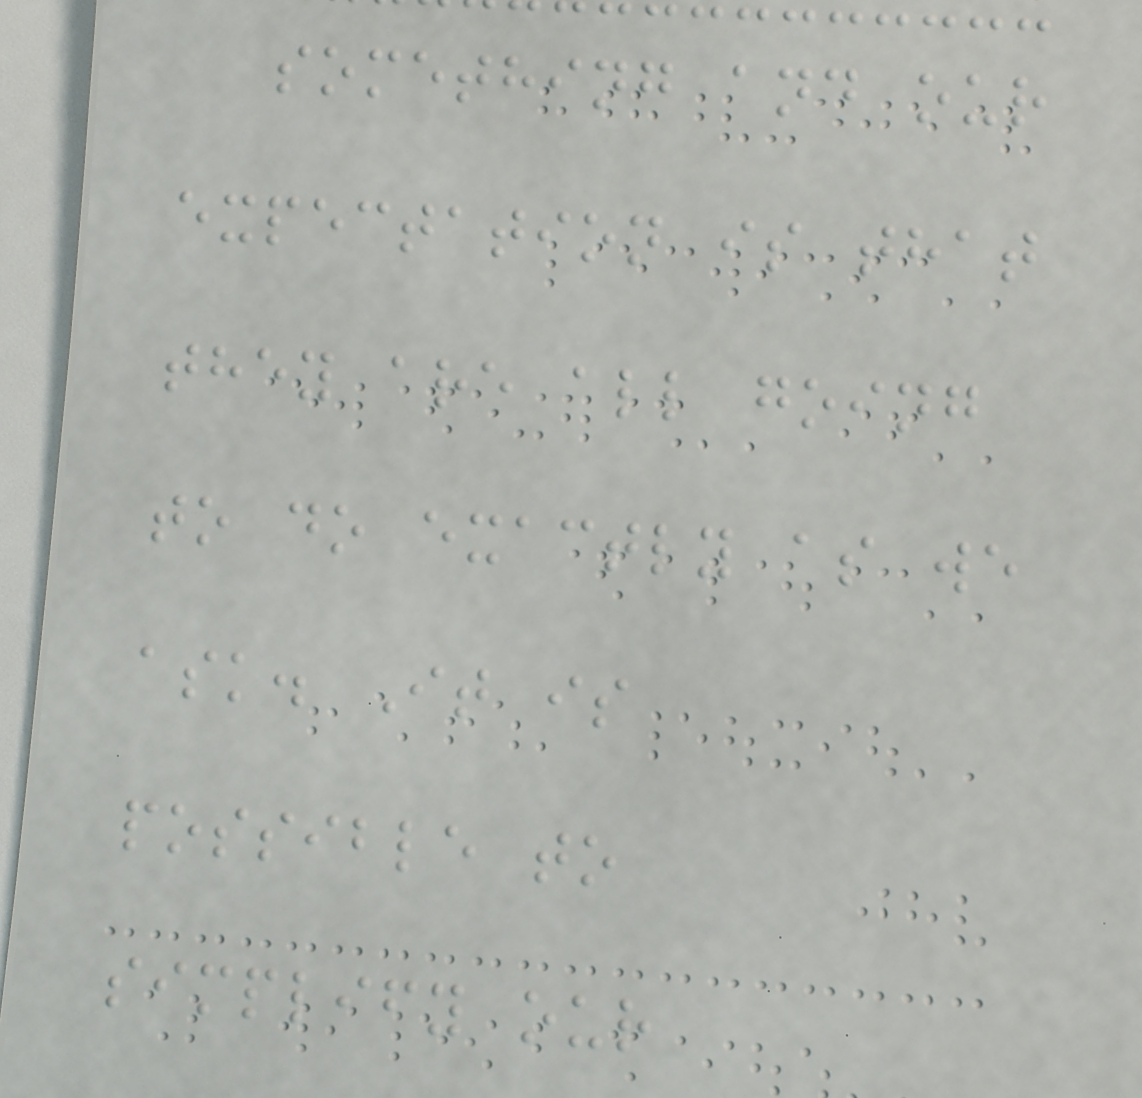something and our
expectation is that
they are all going
to do exactly as we
ask. It is
possible to
simplify our
